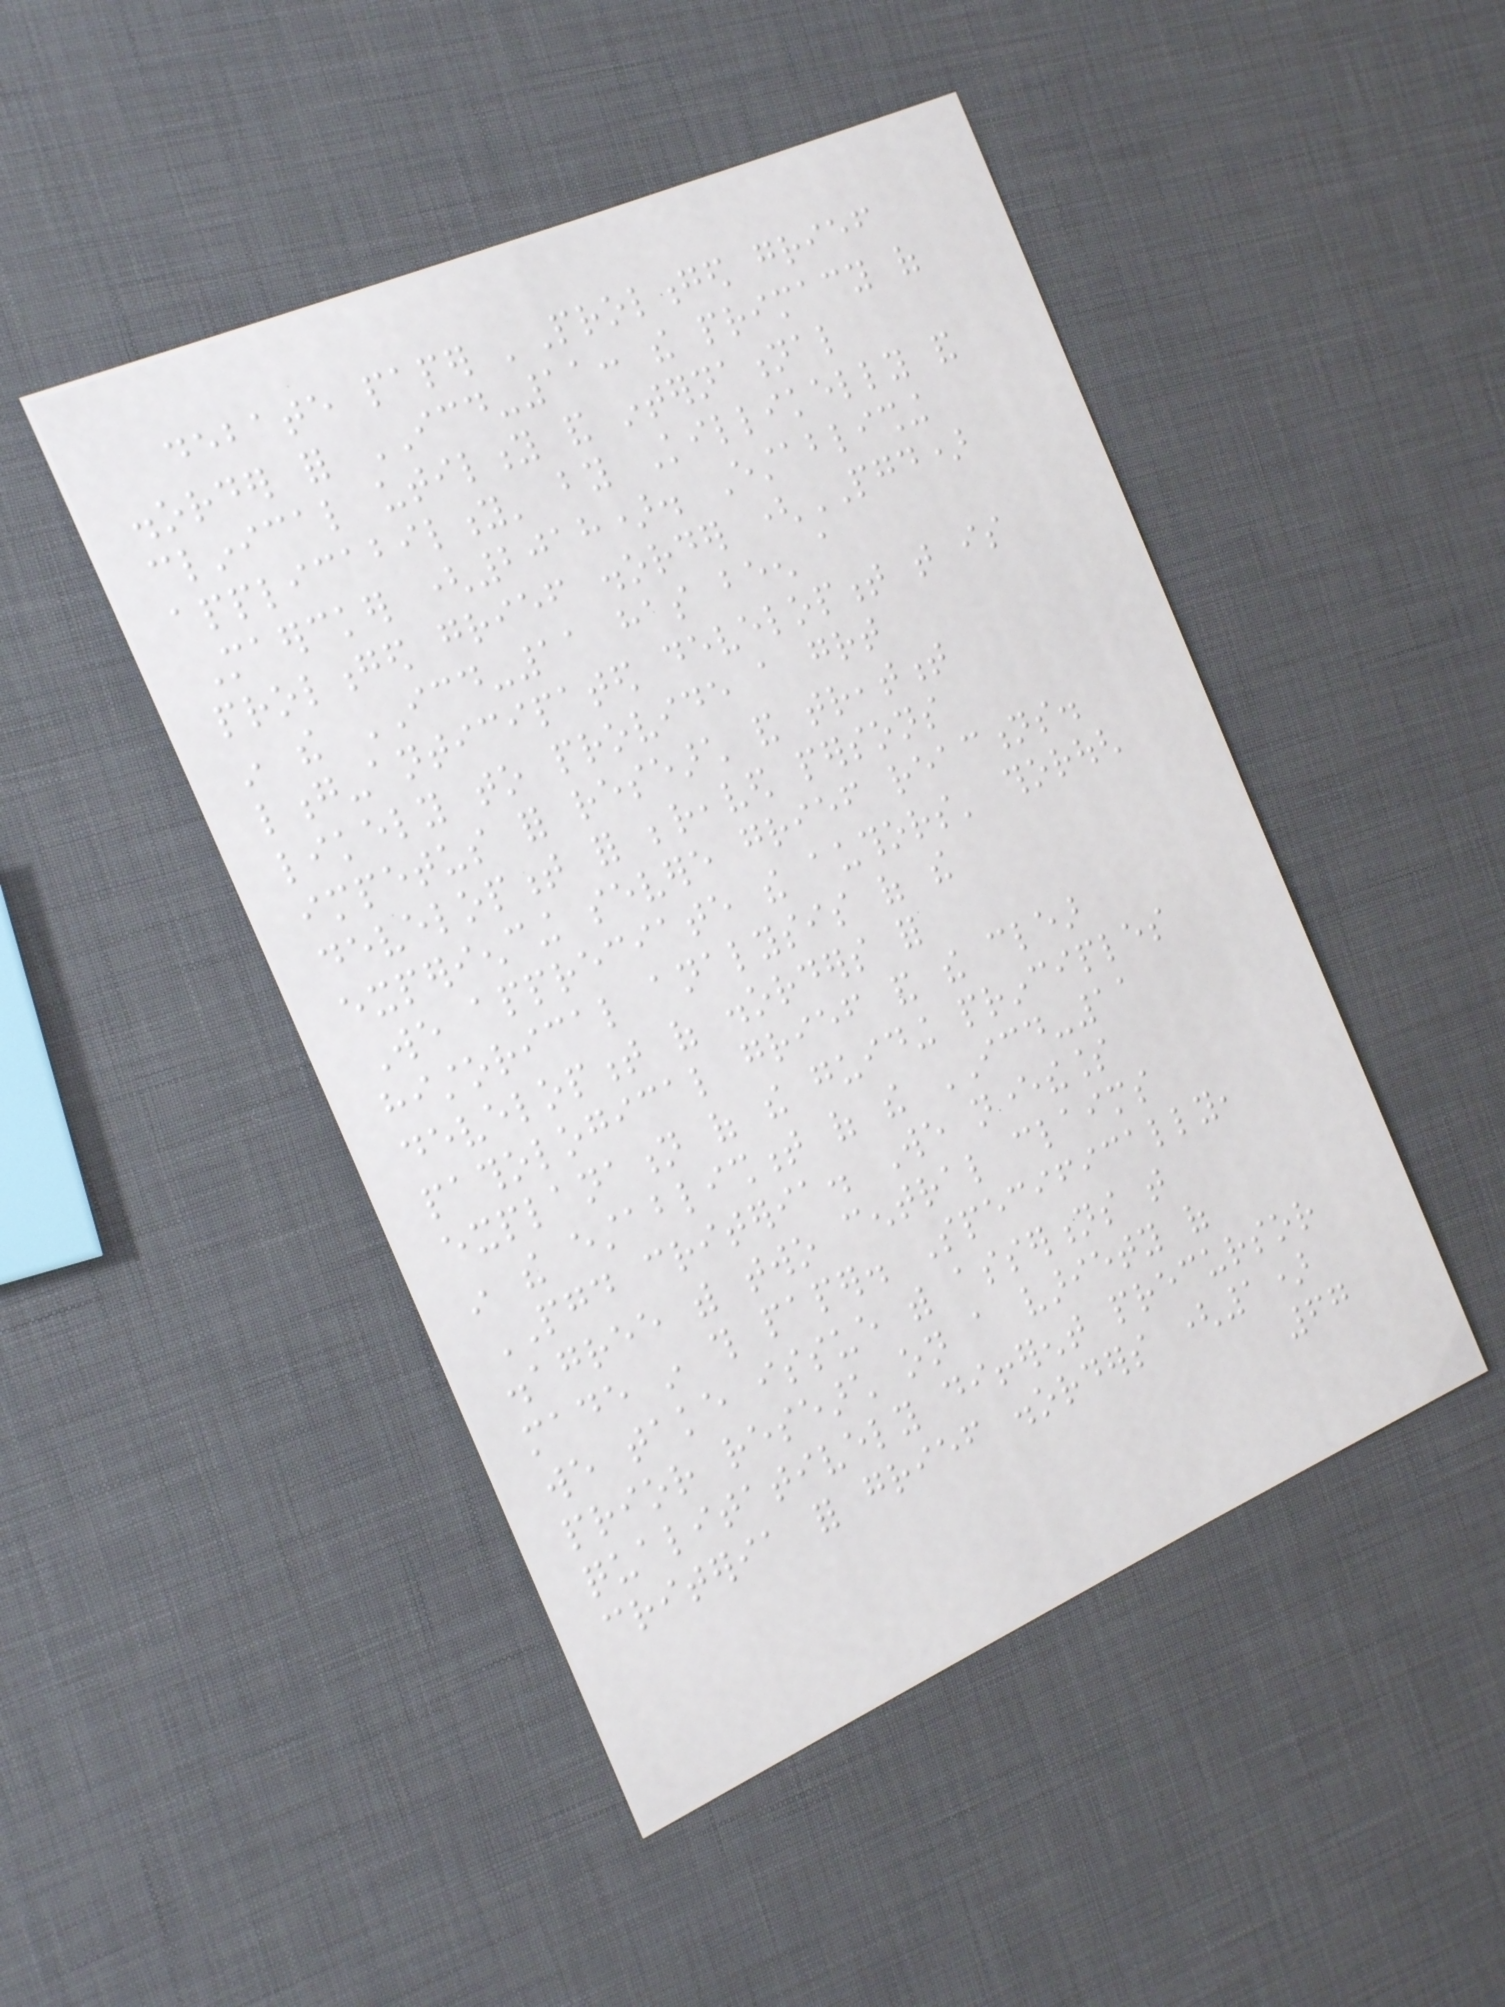debate paper 'Prolonged grief
disorder for ICD-11: the primacy of
clinical utility and international
applicability' by Killikelly and
Maercker (2018). Establishing
prolonged grief disorder (PGD)
in the ICD-11 has been a
long-anticipated development that is
likely to provide a great
impetus for research and treatment
development for bereaved persons
experiencing severe grief reactions.
We appreciate the authors' thorough
historical analysis of the
development of disorders for
pathological grief and the clear
explanation of the guiding principles
in the establishment of the ICD-11
PGD criteria. We nevertheless
disagree with two central claims
made in this paper. Specifically,
we take issue with assertions that
prior research on a variety of
qualitatively different precursor
criteria for grief disorders (1)
67
